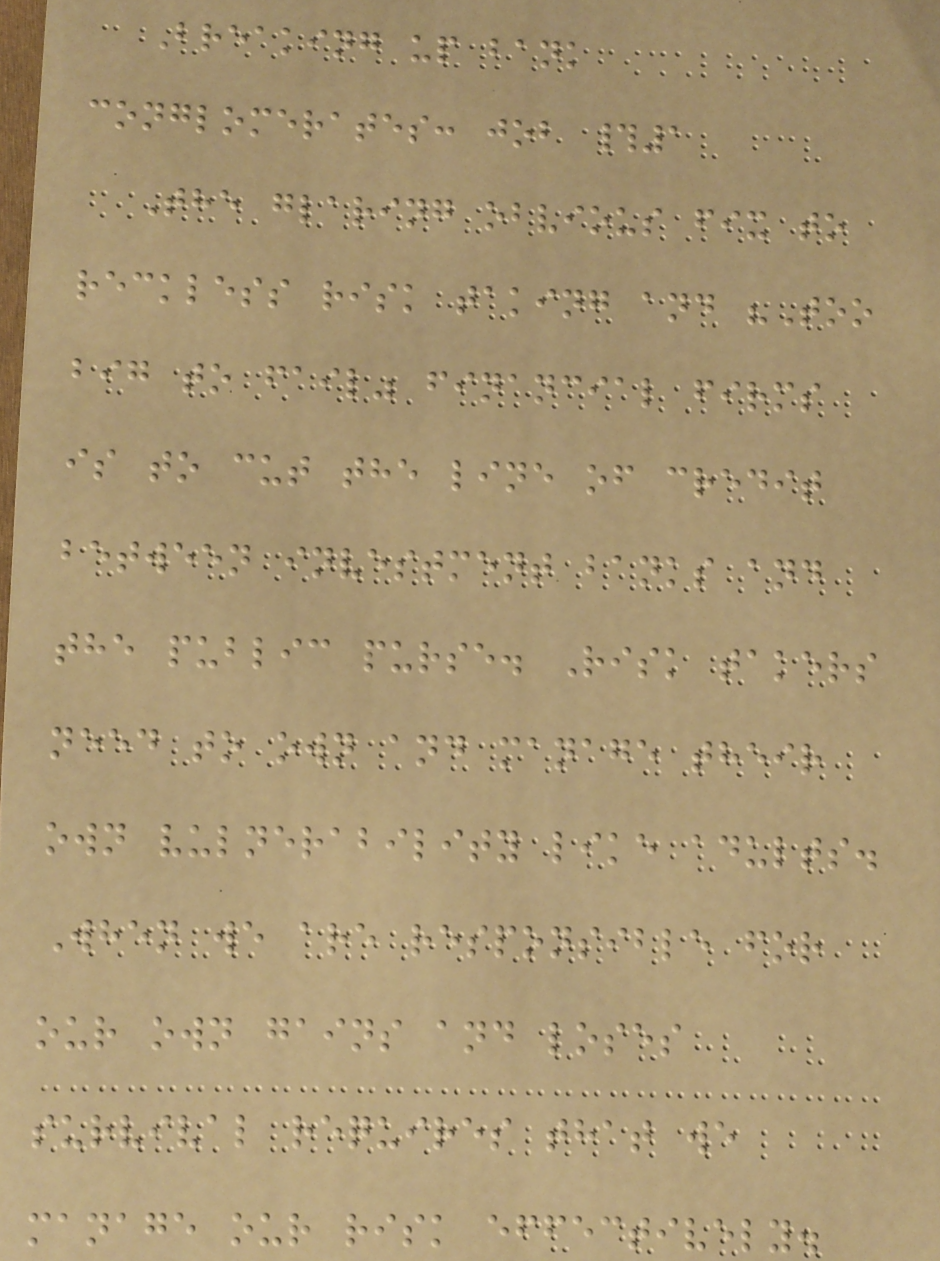Breaking up bank
conglomerates: job #1
The glaring obvious fix to
reckless risk taking and "Too
big to fail" financial firms
is to cut the line of credit
between investment banks and
the public purse. Risk takers
need to own and manage their
own vulnerability like adults.
When we are responsible for
our own gains and loses
survival requires that we
manage our risk effectively.
